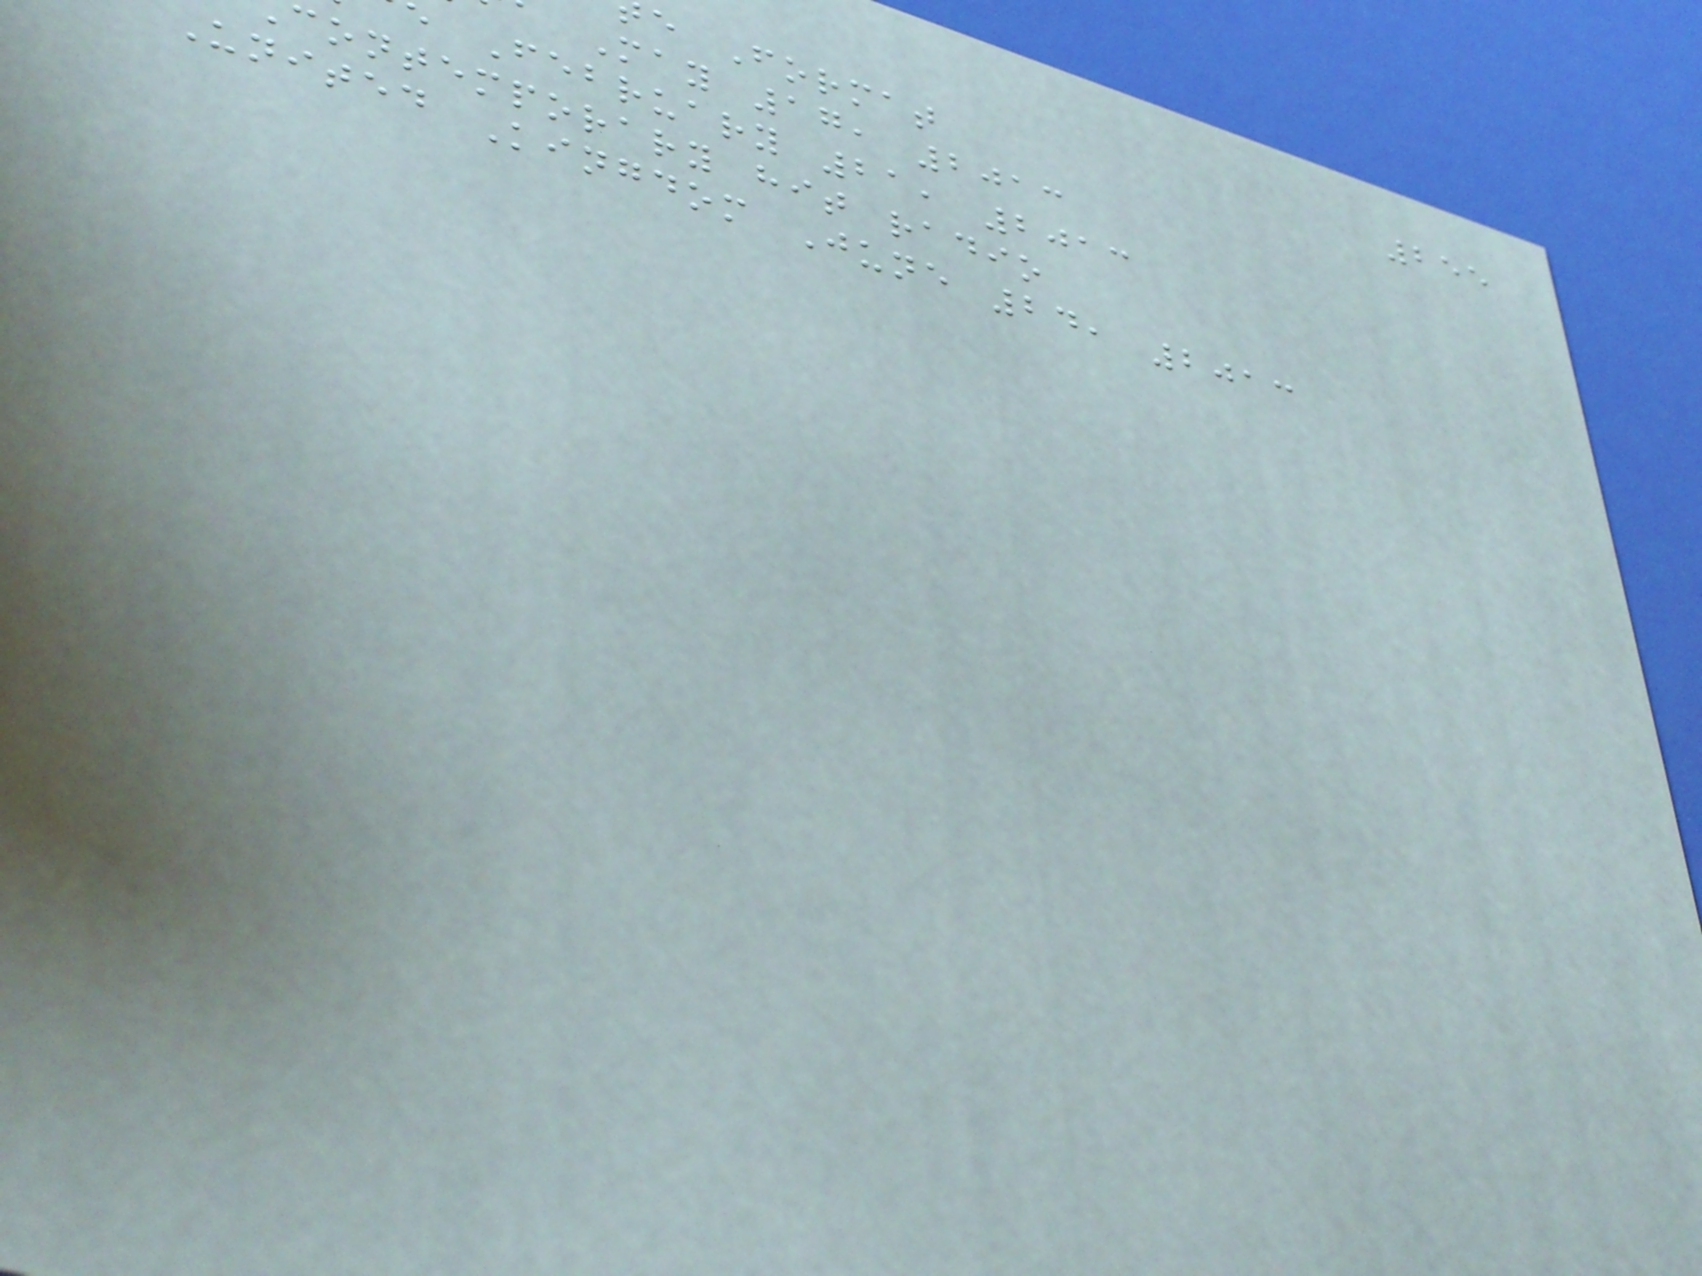255
e Format
May 17, 2013
February 21, 2013
contemporary hit radio
United Kingdom June 24, 2013
